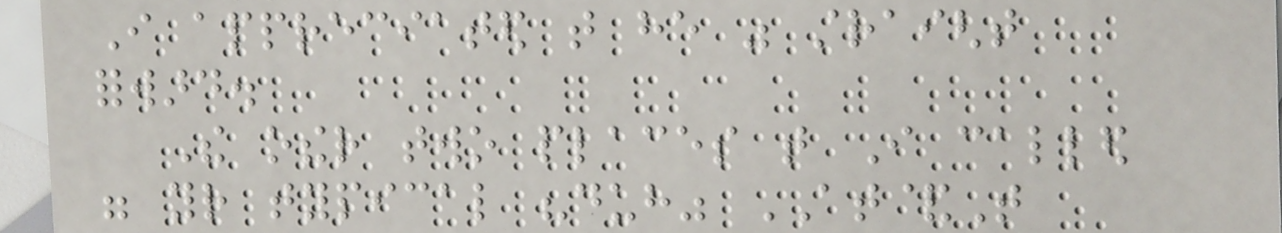I appreciated that he was straight
forward.
The other two places that I called
were your typical "duh" AT&T
